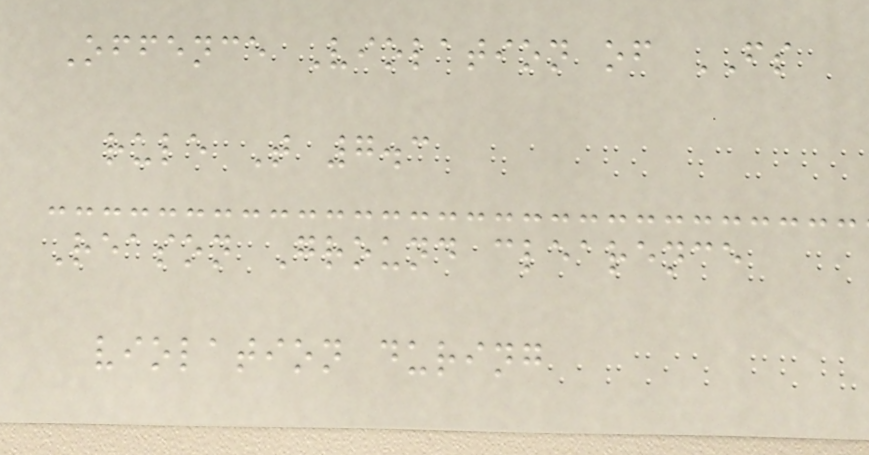Offence Violation of FS
rule T 7.3
Reason Ground clearence
violation during
